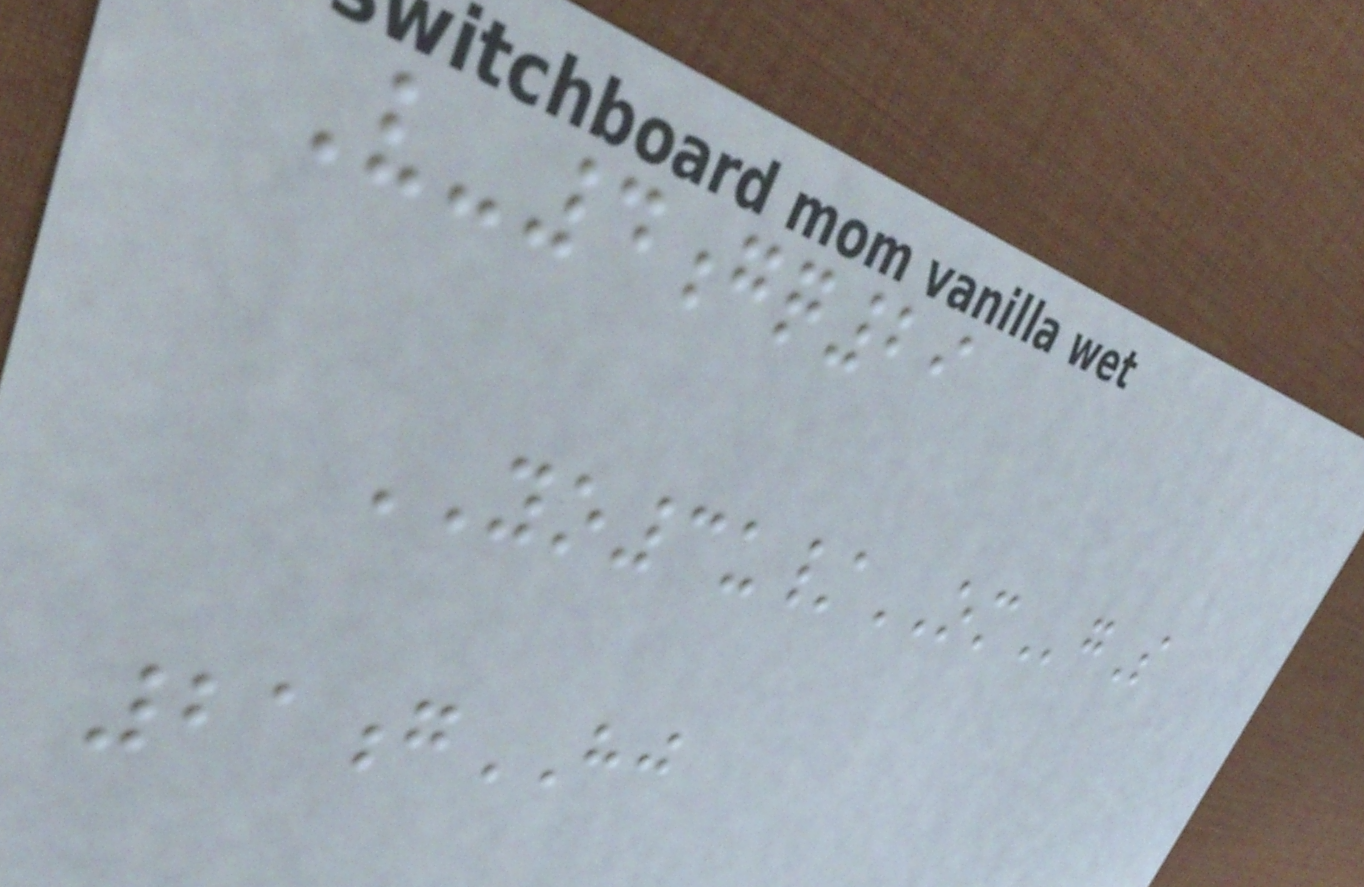V-4gq29
YO3u/OMgS
21gHJ
